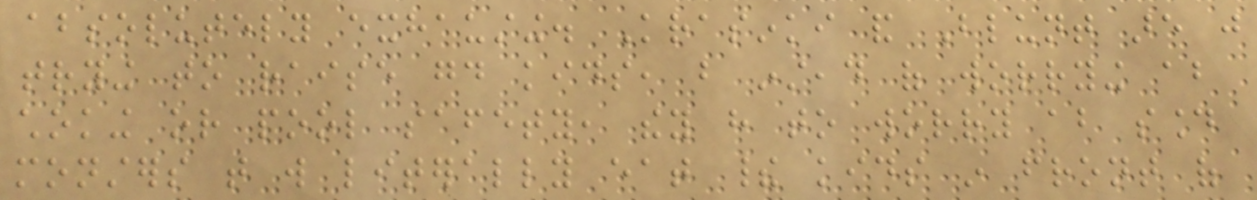absolutely exhausting. Krasinki and Blunt are just
trying to raise good kids, but instead of worrying about
choking or pool safety, they have to worry about sound
monsters that will literally eat their kids in front of
